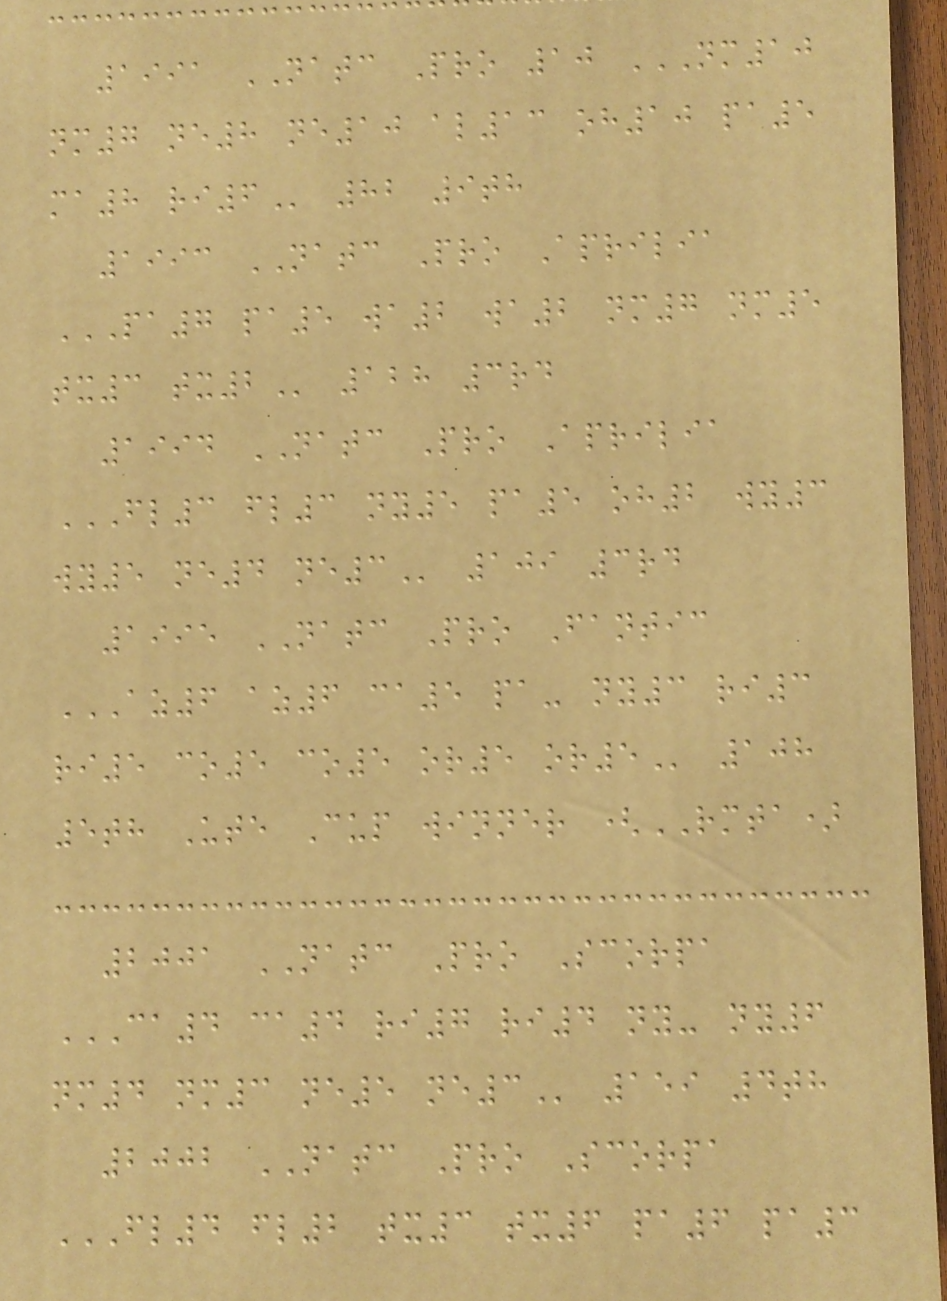1991 NATC Pro 10 NM10
NM7 NE8 NE10 AL13 OH10 PA5
MA8 RI6 82 9th
1993 NATC Pro Aprilia
PA7 PA5 WA2 WA2 NM7 NM5
TX3 TX2 128 3rd
1994 NATC Pro Aprilia
FL3 FL3 NY5 PA5 OH2 WY3
WY5 NE4 NE3 109 3rd
1995 NATC Pro Fantic
AZ6 AZ6 CA5 PA- NY3 RI3
RI5 CO5 CO5 OR5 OR5 108
5th Ute Cup winner (RMTA)
2001 NATC Pro Scorpa
CA4 CA4 RI7 RI4 NY- NY6
NM4 NM3 NE5 NE3 159 4th
2002 NATC Pro Scorpa
FL4 FL2 TX3 TX6 PA6 PA3
